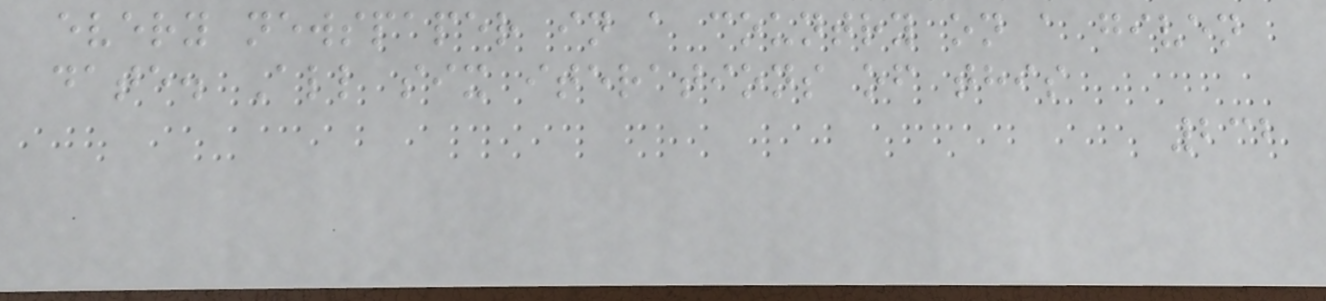every newspaper in a country on a given
date. All six iterations of this
232
